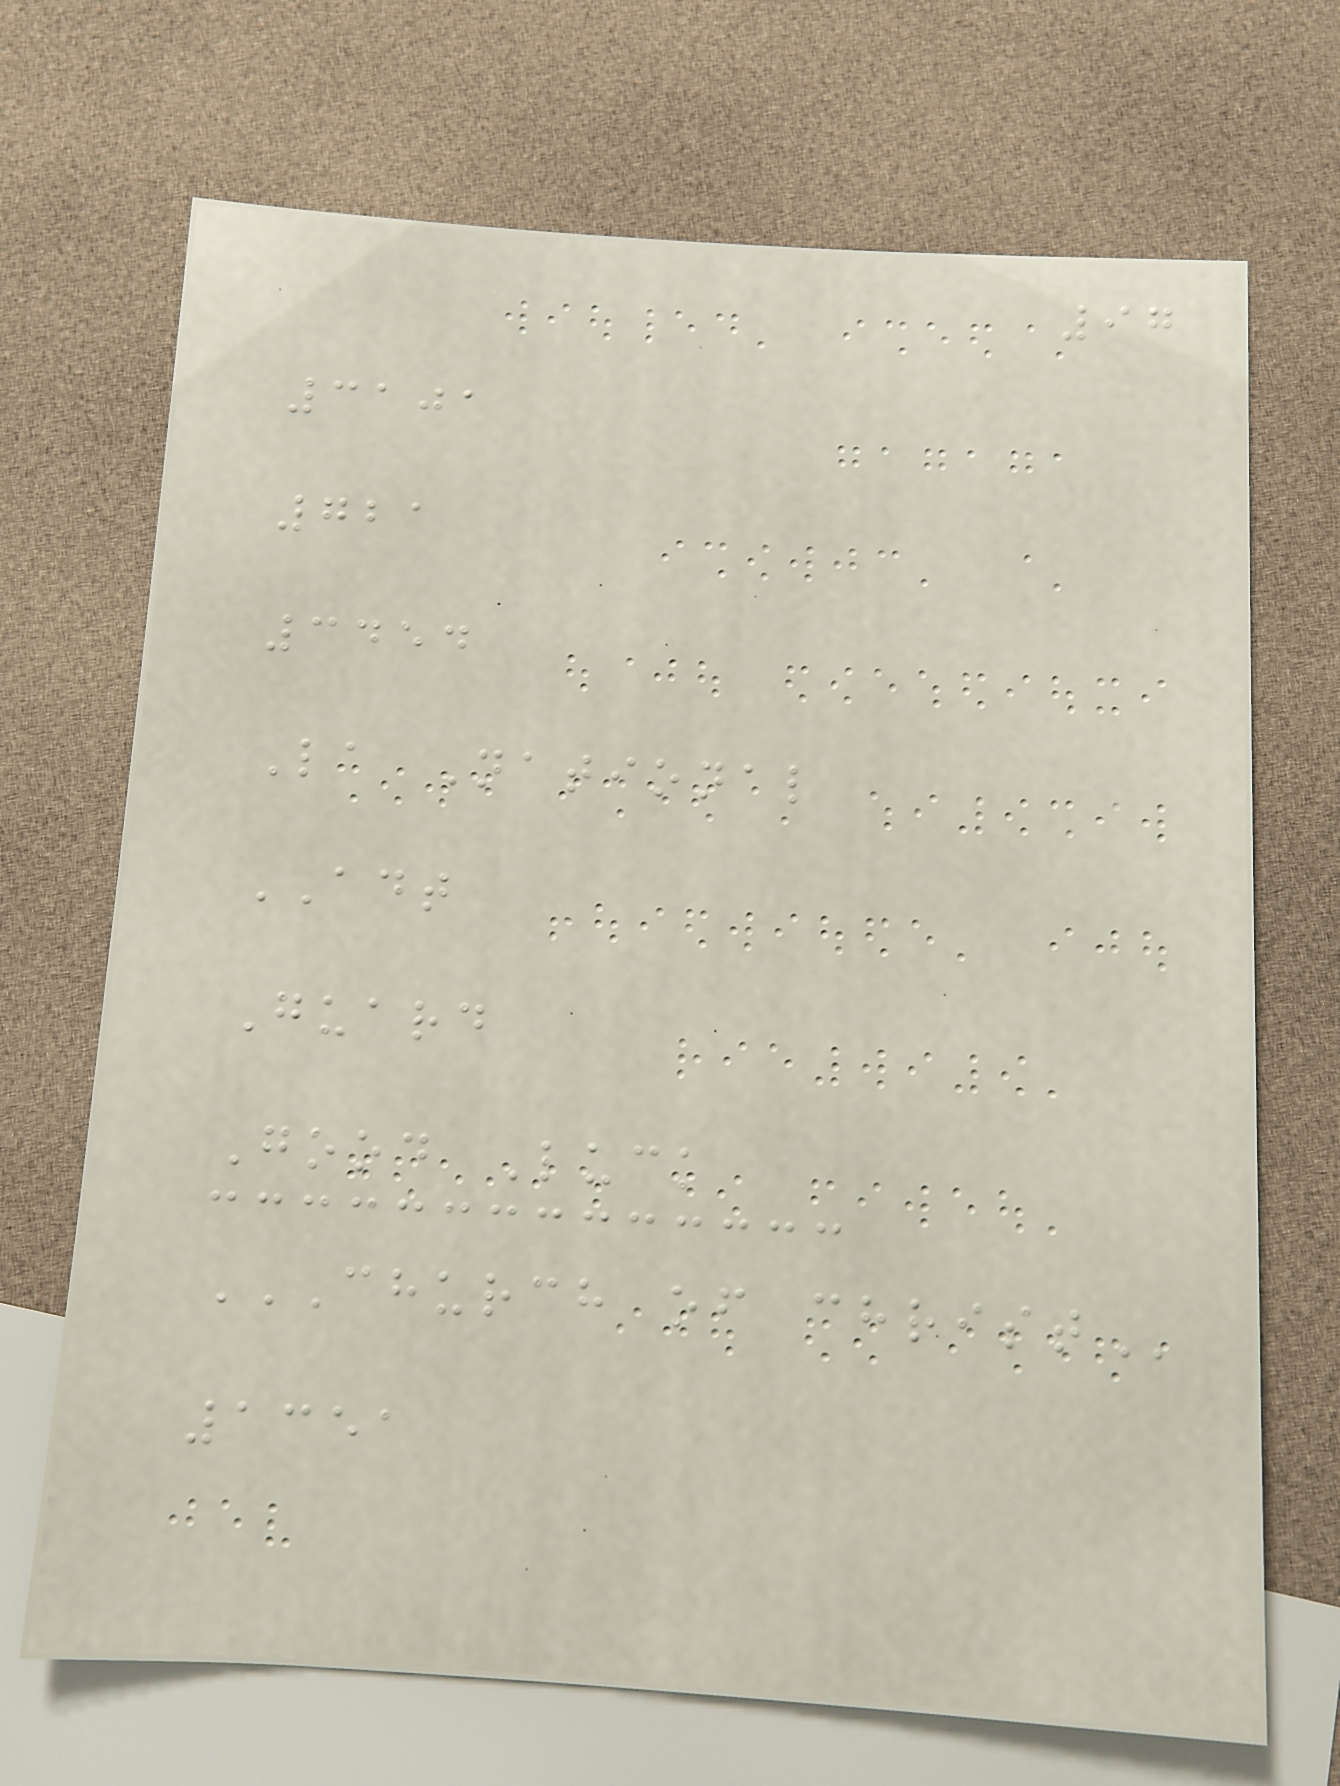97
3101
721
3454
La National
ADT
Guard
Good Luck
CHURCH OF CHRIST
1351
